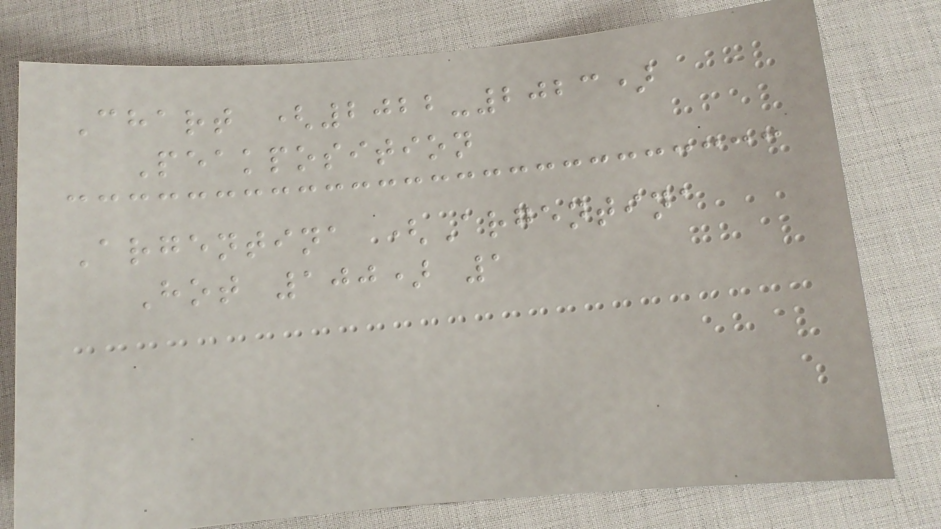Chart (2022-2023)
Peakposition
Argentina (Argentina
Hot 100) 1
